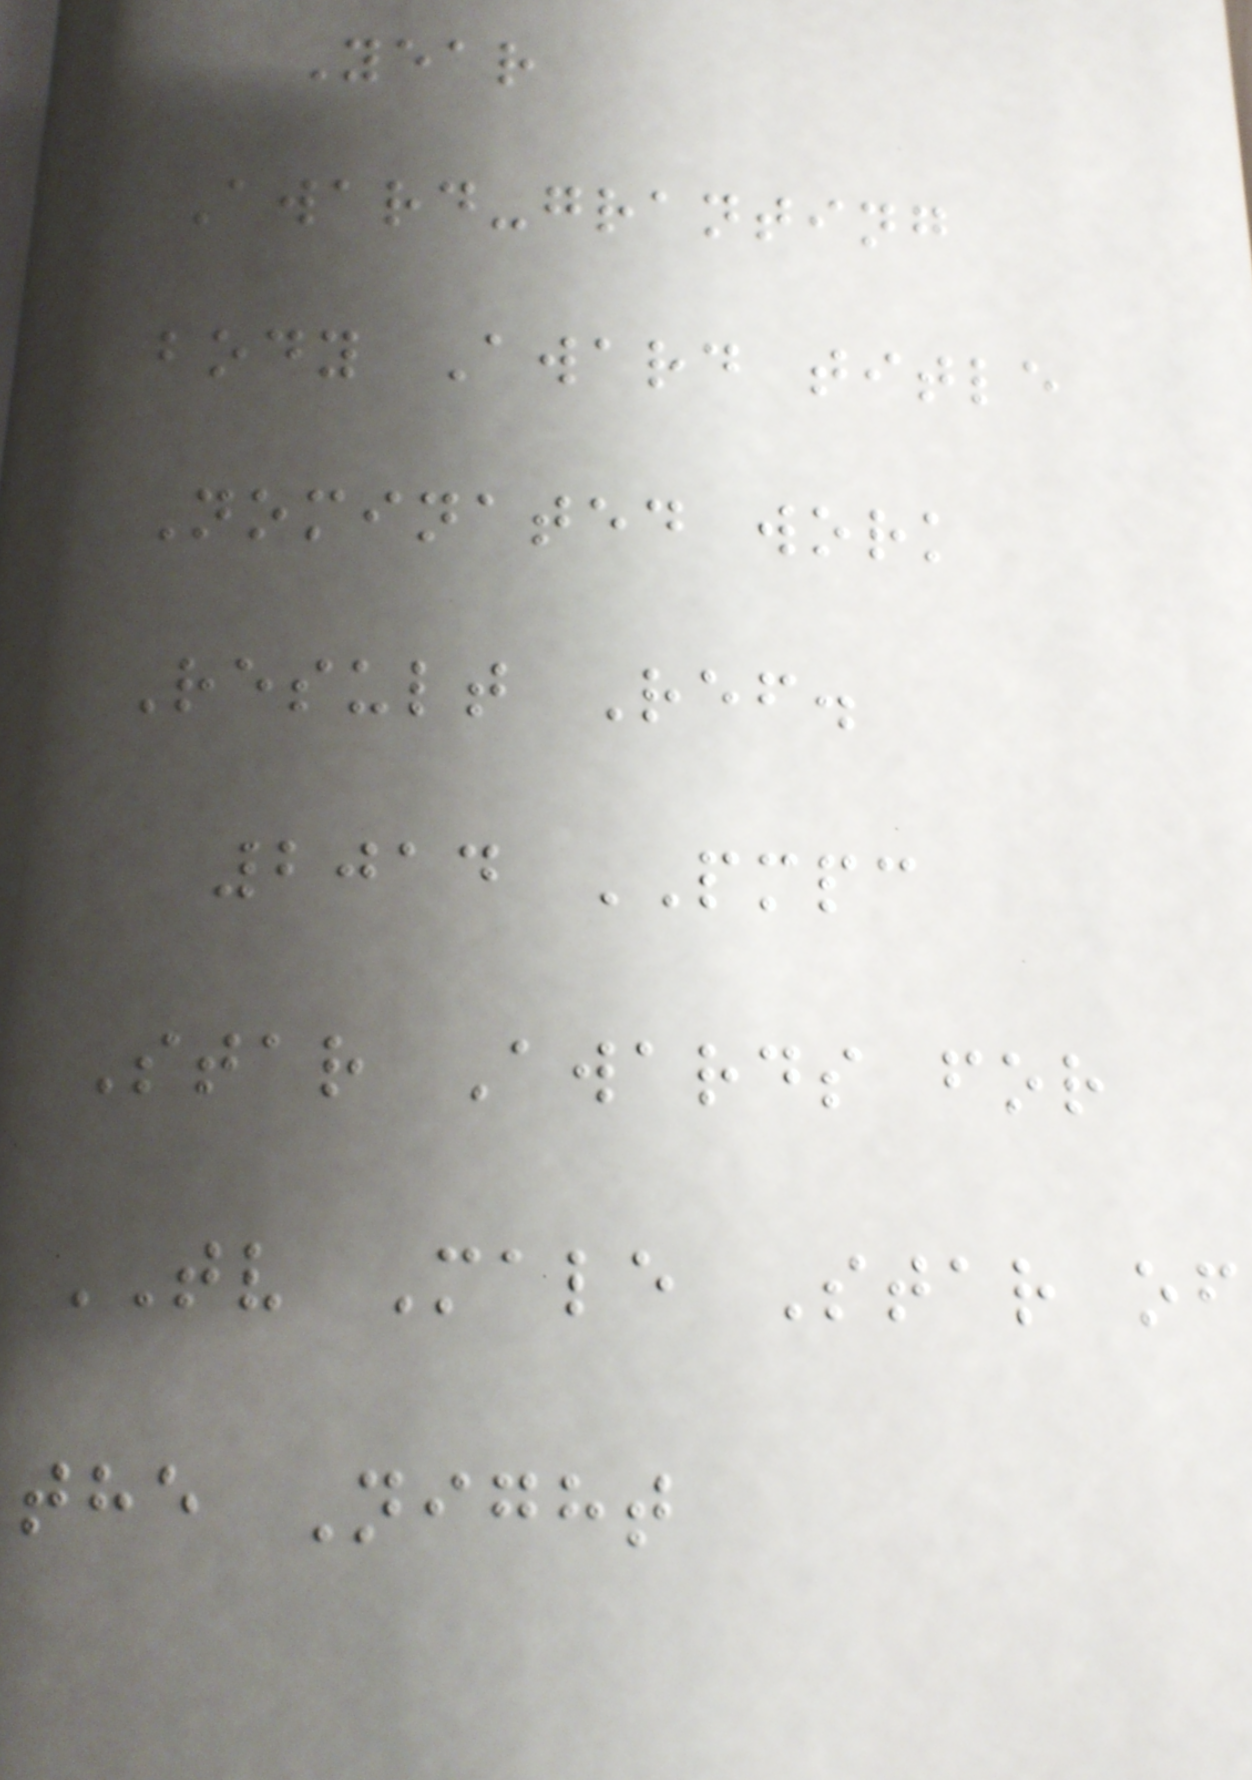Year
Award-granting
body Award title
Nominated work
Result Ref.
2014 PMPC
Star Awards for
TV Male Star of
the Night
